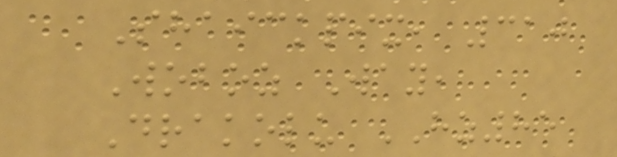Shaickpix, 310
Woboz Way,
Drakolu HZ85
